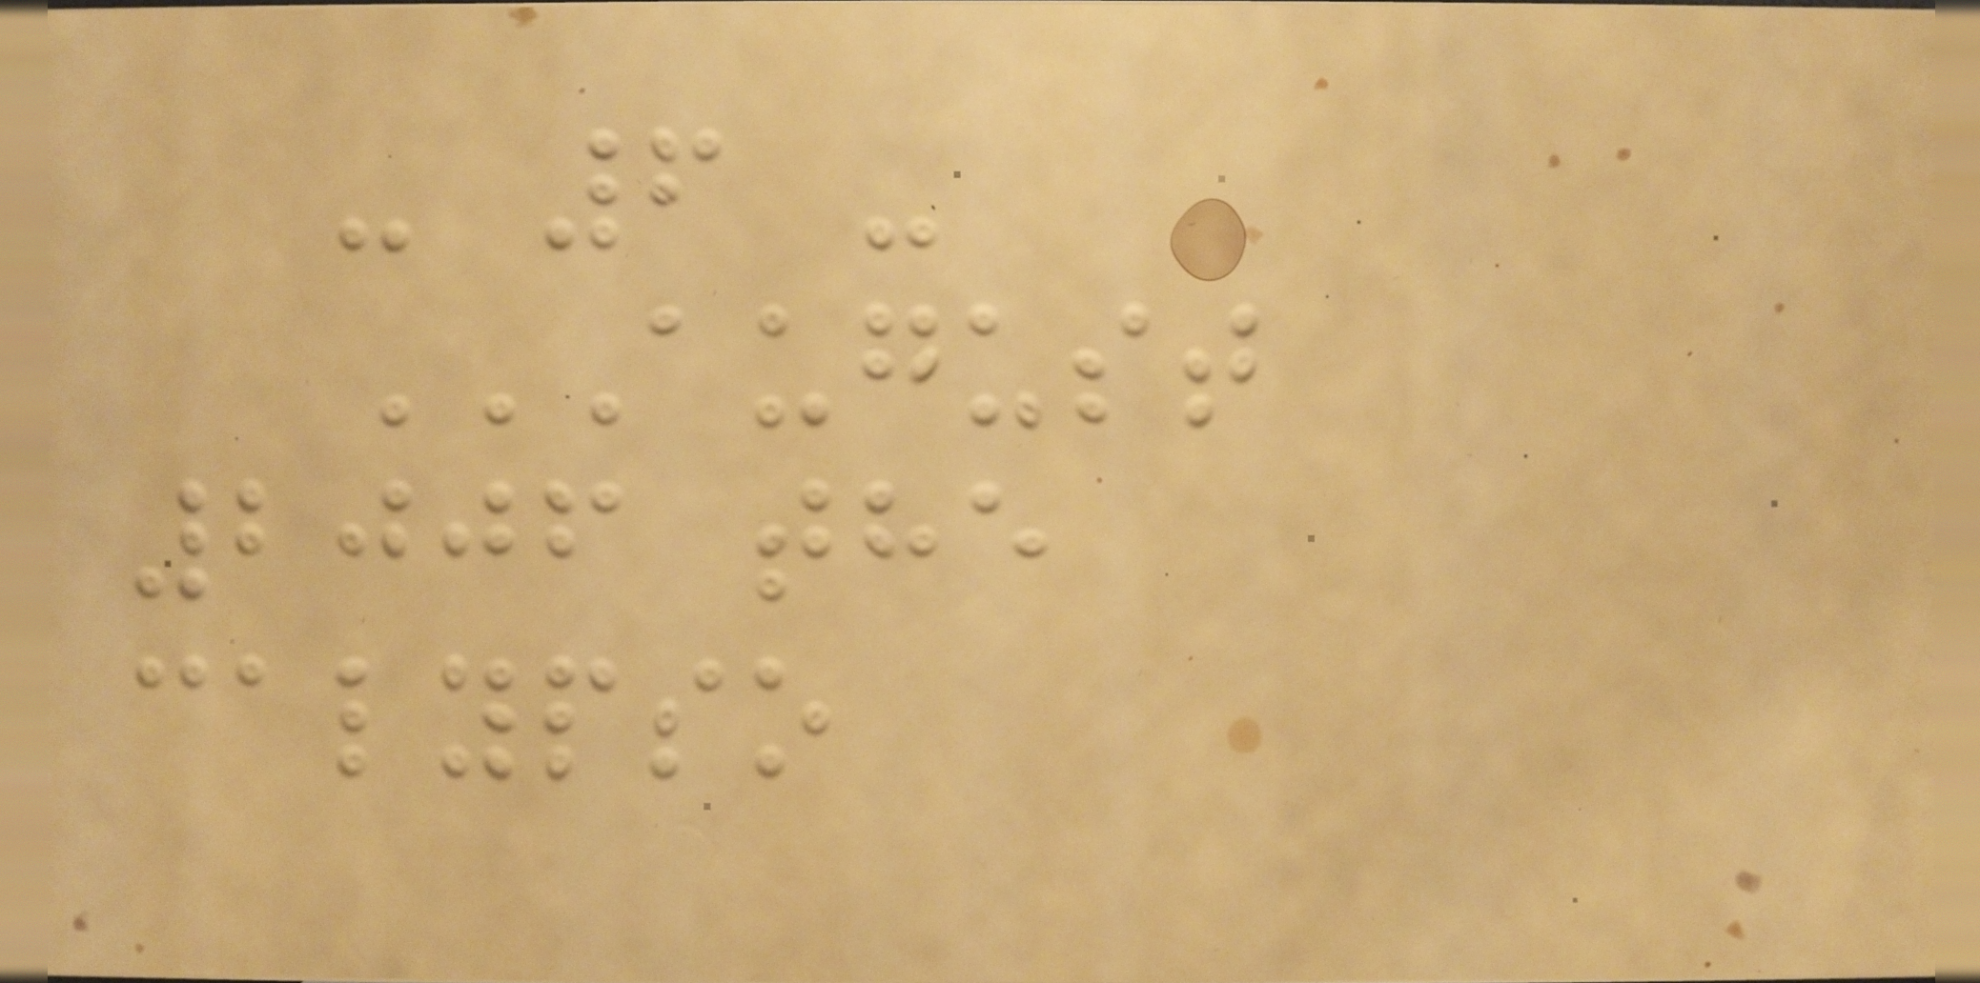- 6 -
AUGUST
2006 THE
CALYPSO
